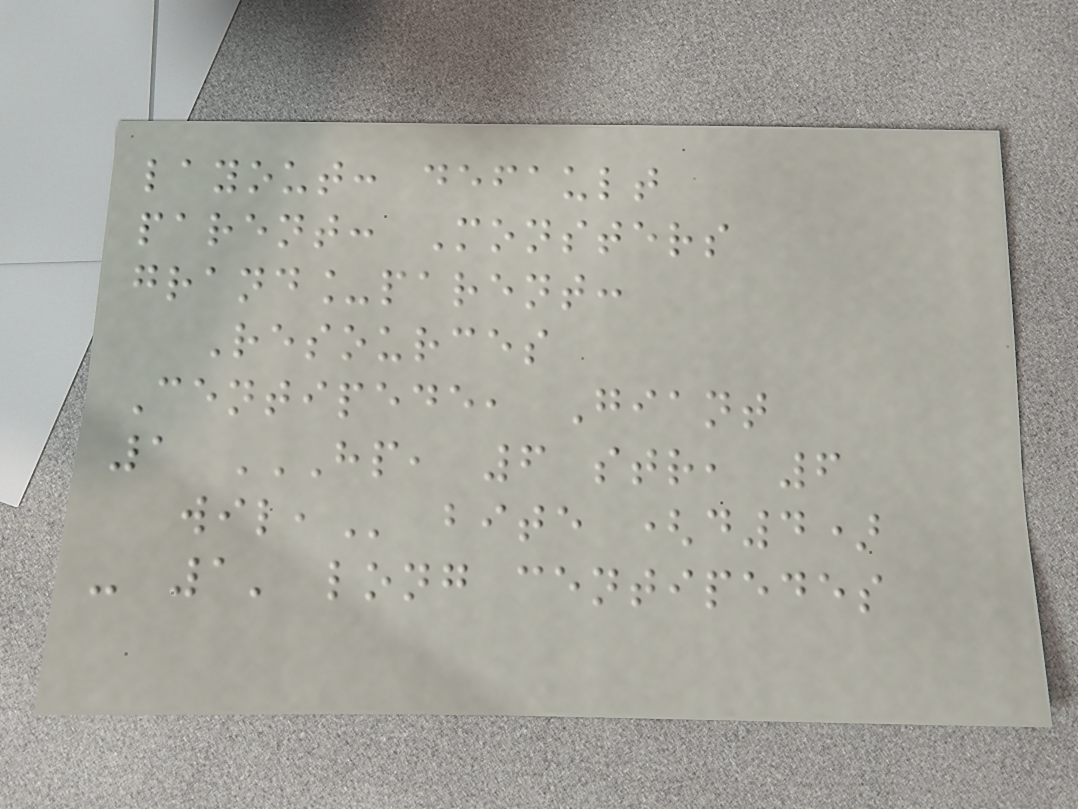layout: default
parent: Monsters
grand_parent:
Resources
Centipede, Giant
1 HP, 6 STR, 6
WIL, bite (d4)
- 1' long centipedes
